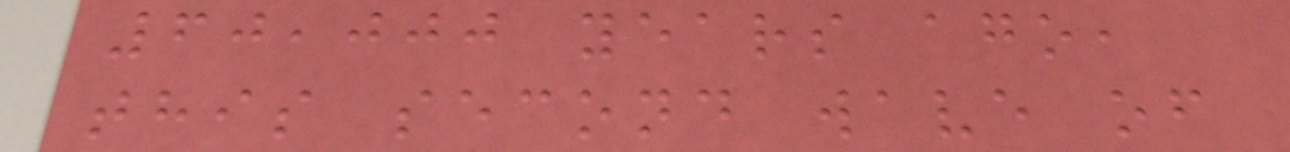60,000 years ago,
this second wave of
